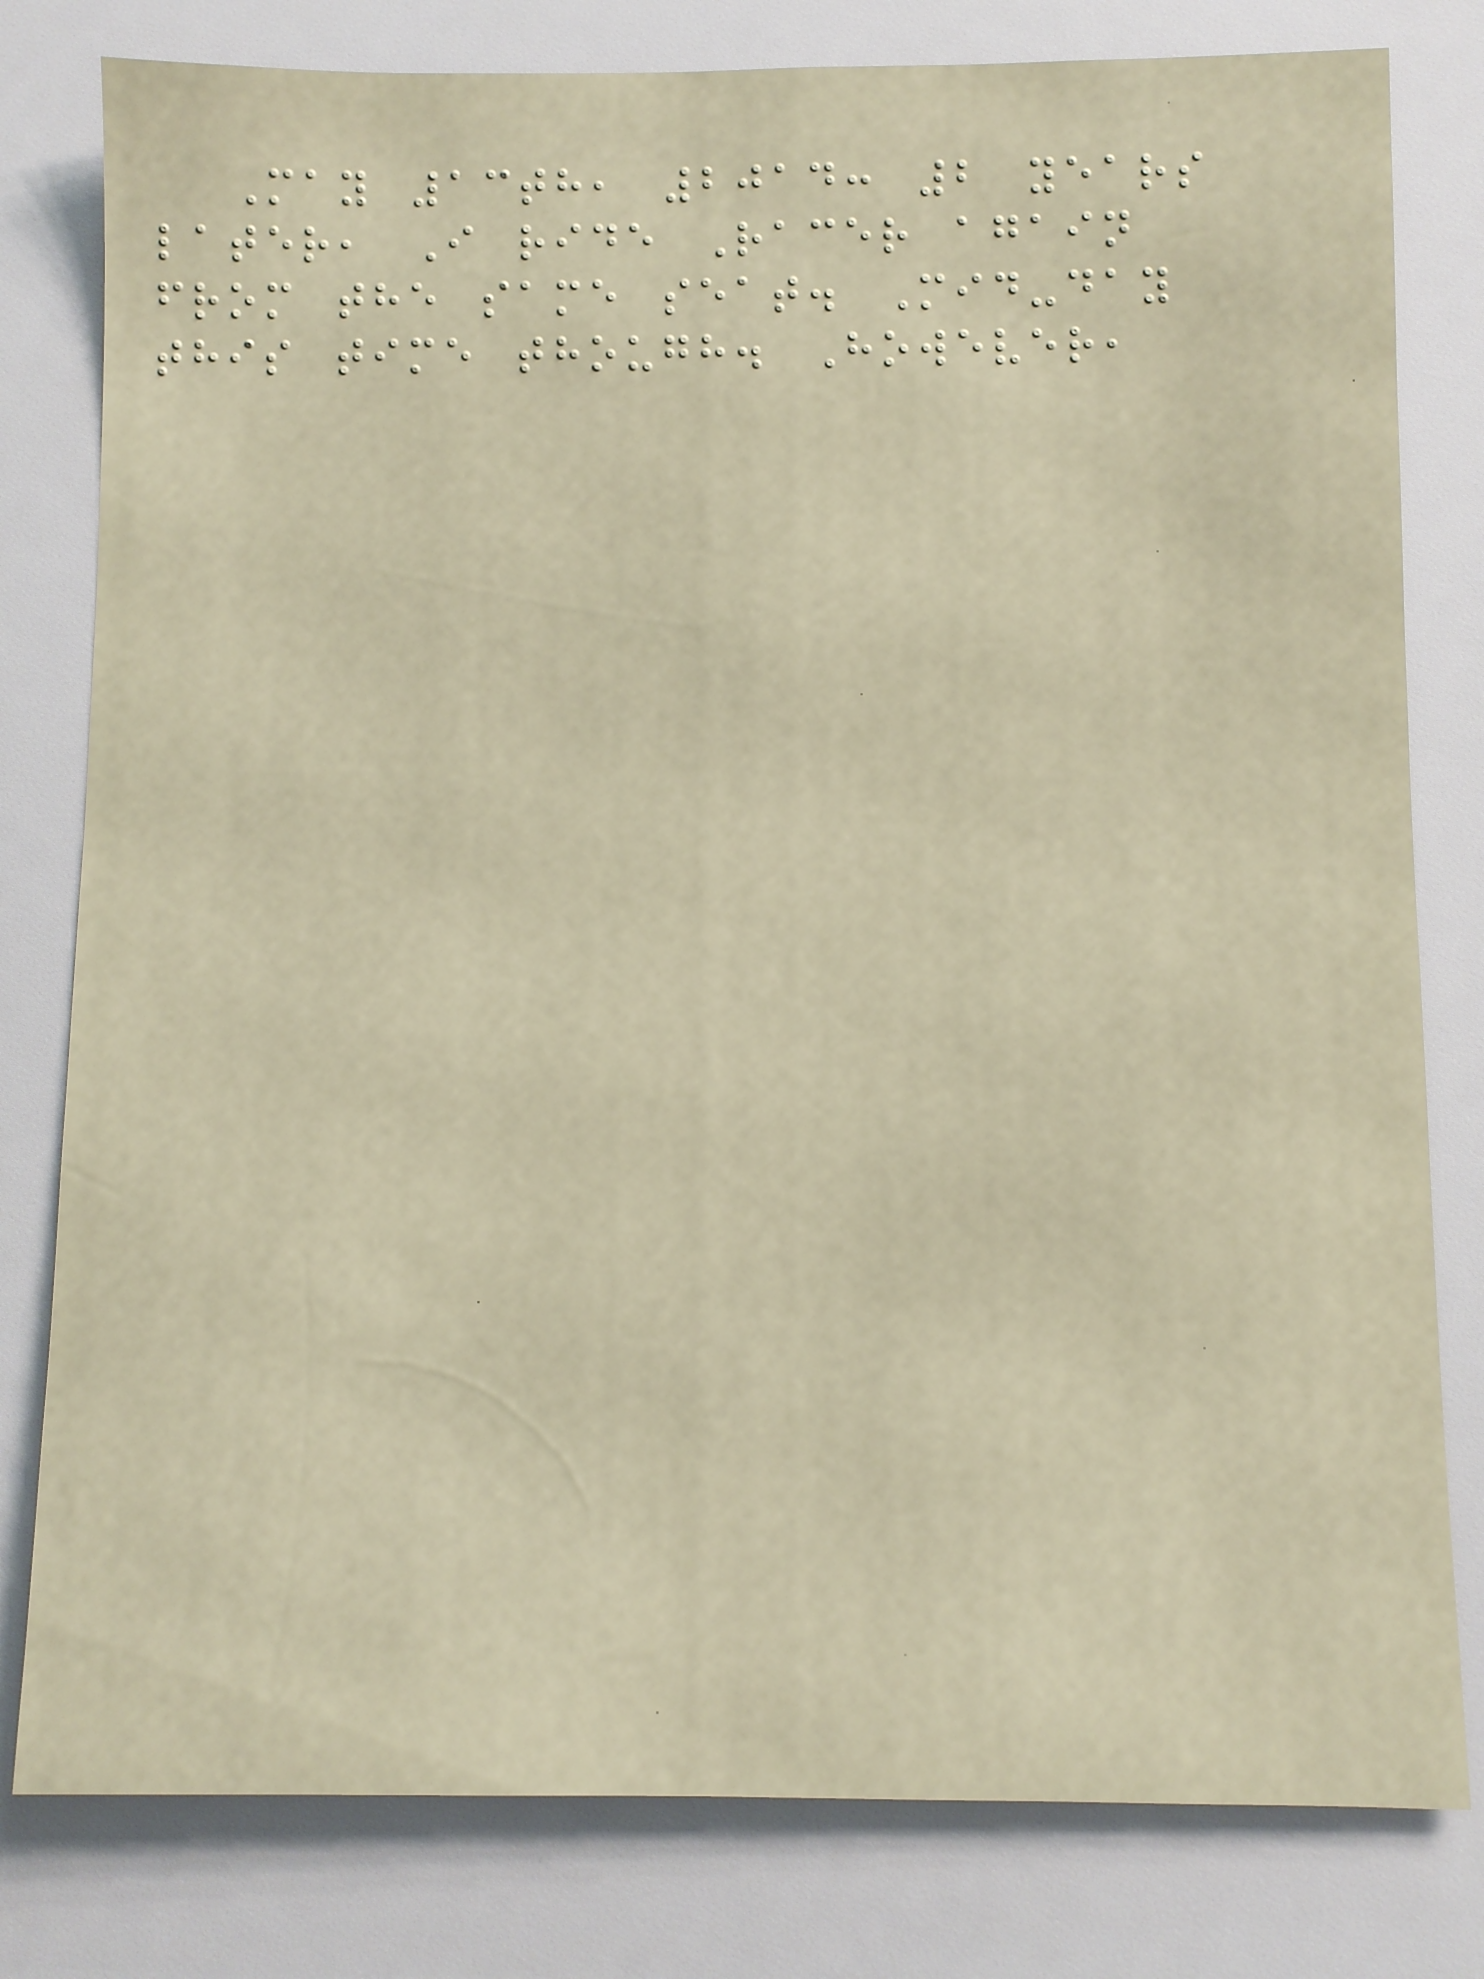May 13th, 2014: 2 years
later, I ride Racer again
from the same seat. Mid-day
this time though. However,
